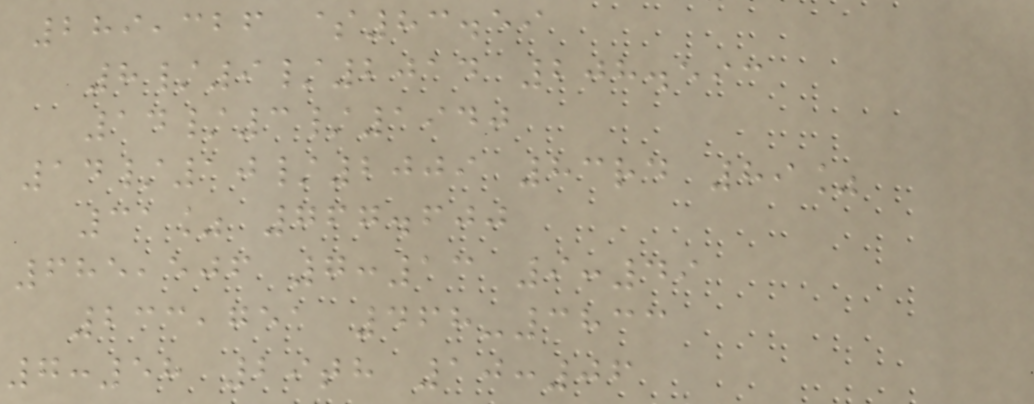289,326 $83.59
8/9/2014 208.593
14/3/1940
14/10/2009 83rd 89%
31% 767.600
685,506 7:13 9:49
233,751 468-3833
7:58 29th 10:06
